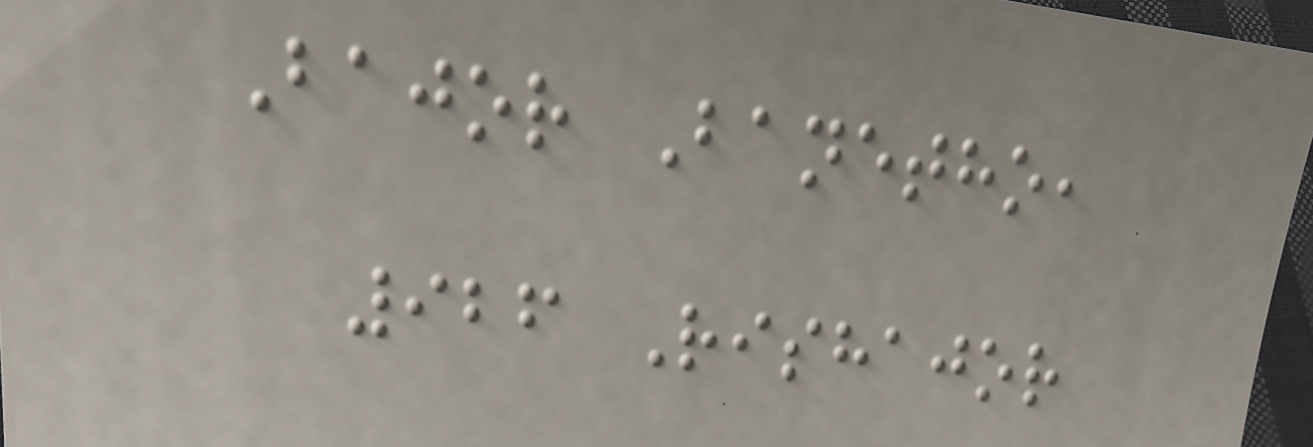Bajor Banetho,
926 Rishajor
